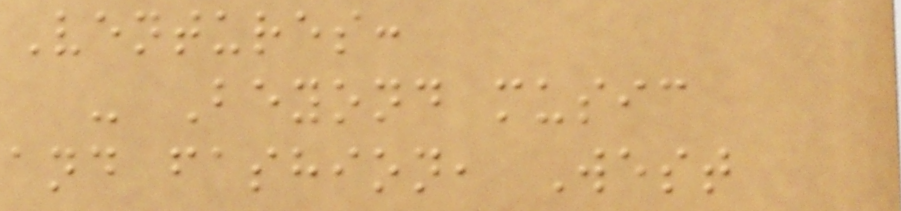Ventures:
- Beyond music
and fashion, West
